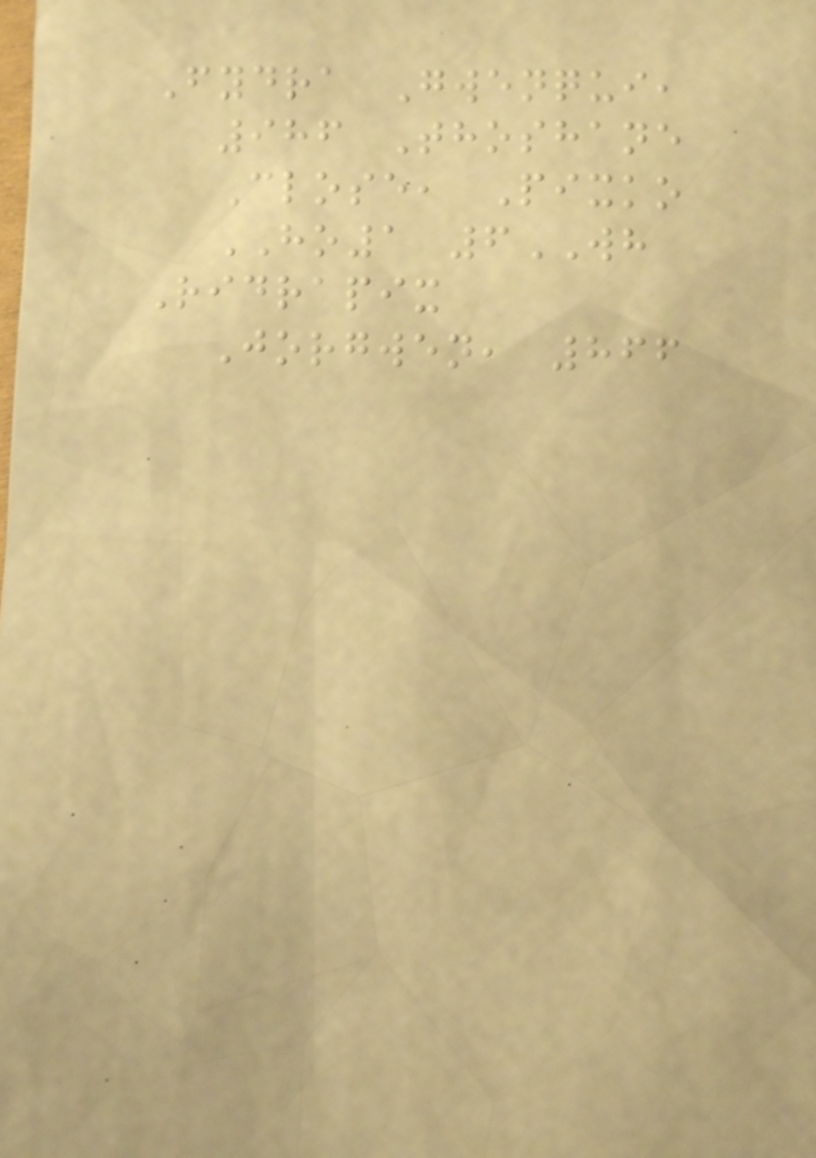Fydra Gwenqui,
986 Thoshane
Close, Pixko
HO1 6WH
Ridrapix
Jorgwen, 866
